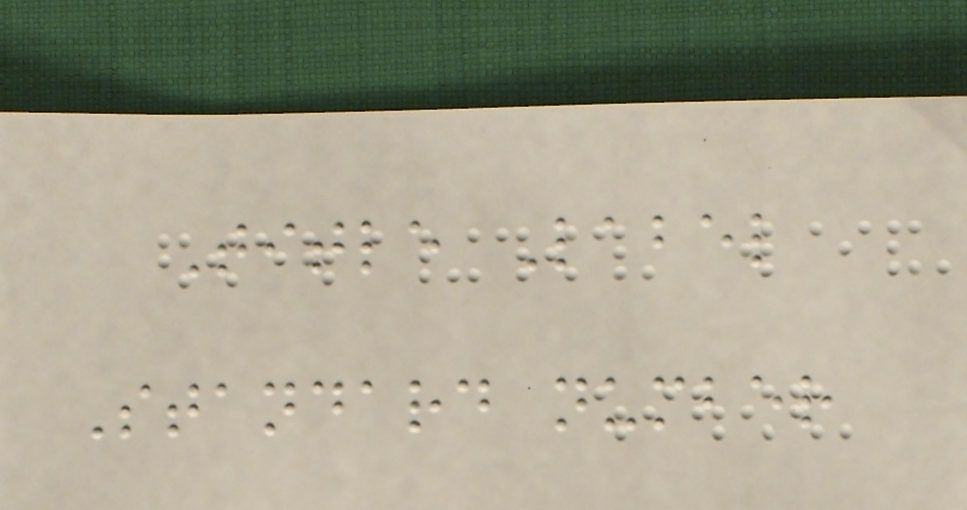Title Label
Standard number
